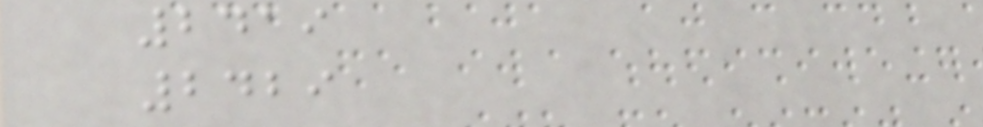2419
2429
